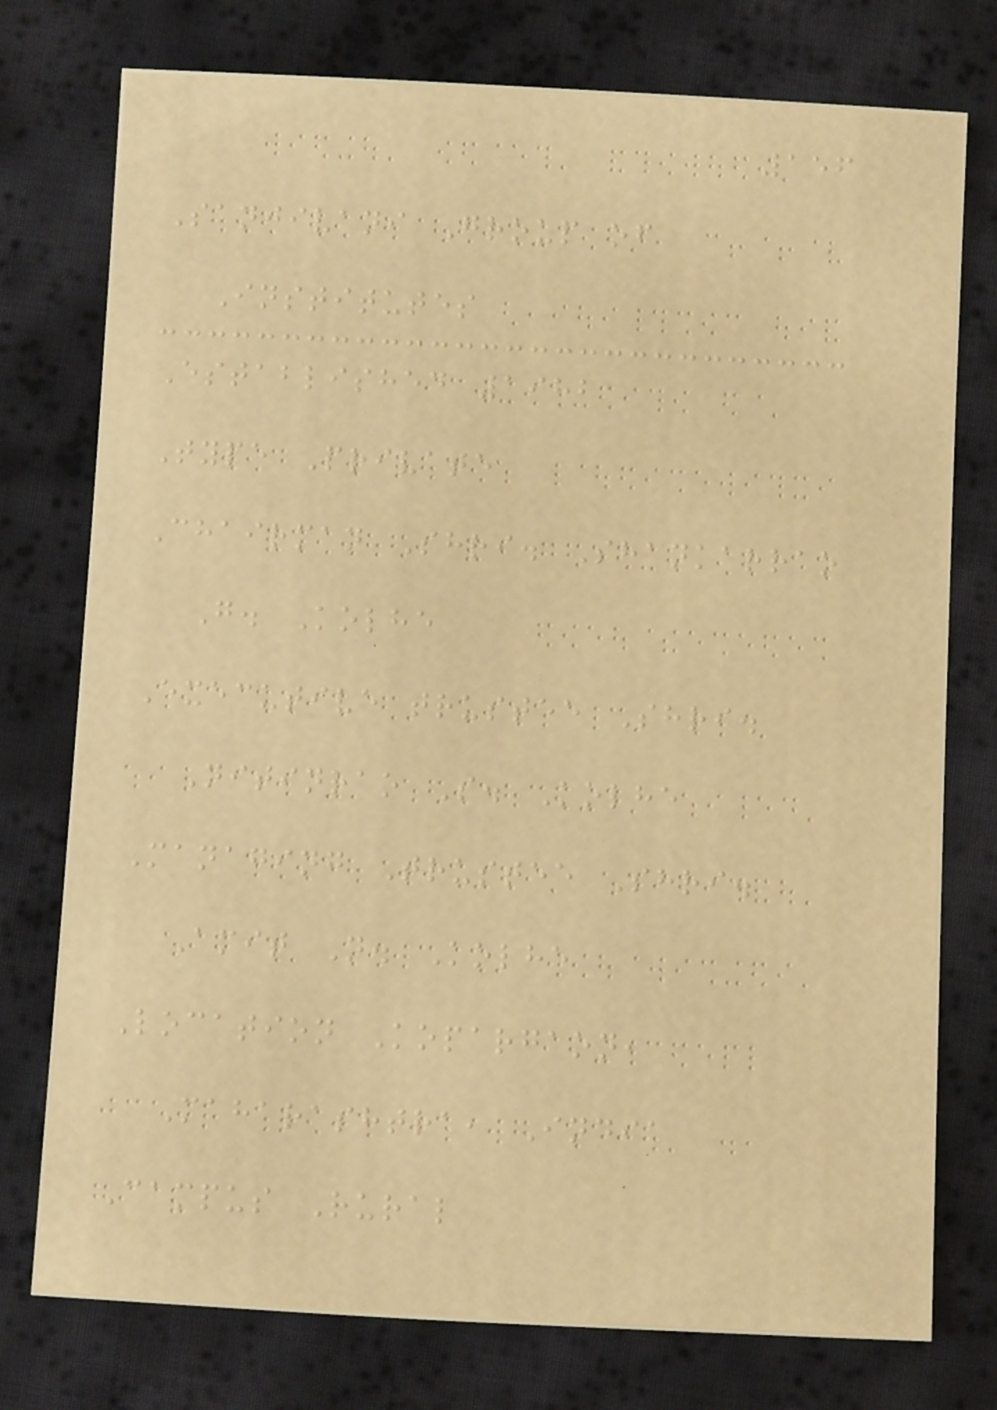156
Sanjivani Group of
Institutes
Established 1982
Type Private
Chairman Shri. Shankarrao
G. Kolhe
Executive trustee Shri.
Nitinrao S. Kolhe
Managing Trustee Shri.
Amit N. Kolhe
Location Kopargaon,
Maharashtra, India
Campus Rural
